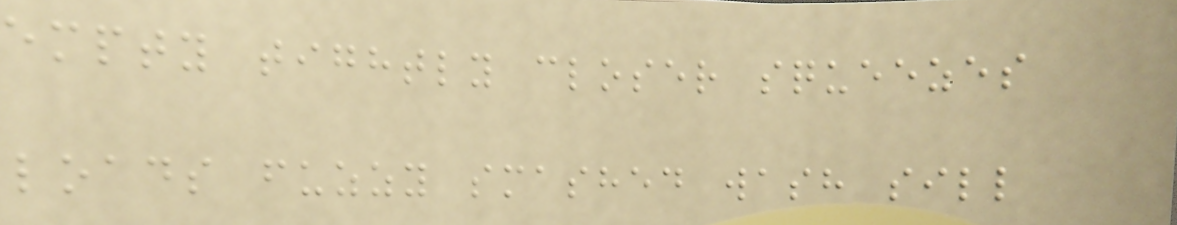empty tightly closer squeezes
loads fuzzy smashed wash sill
